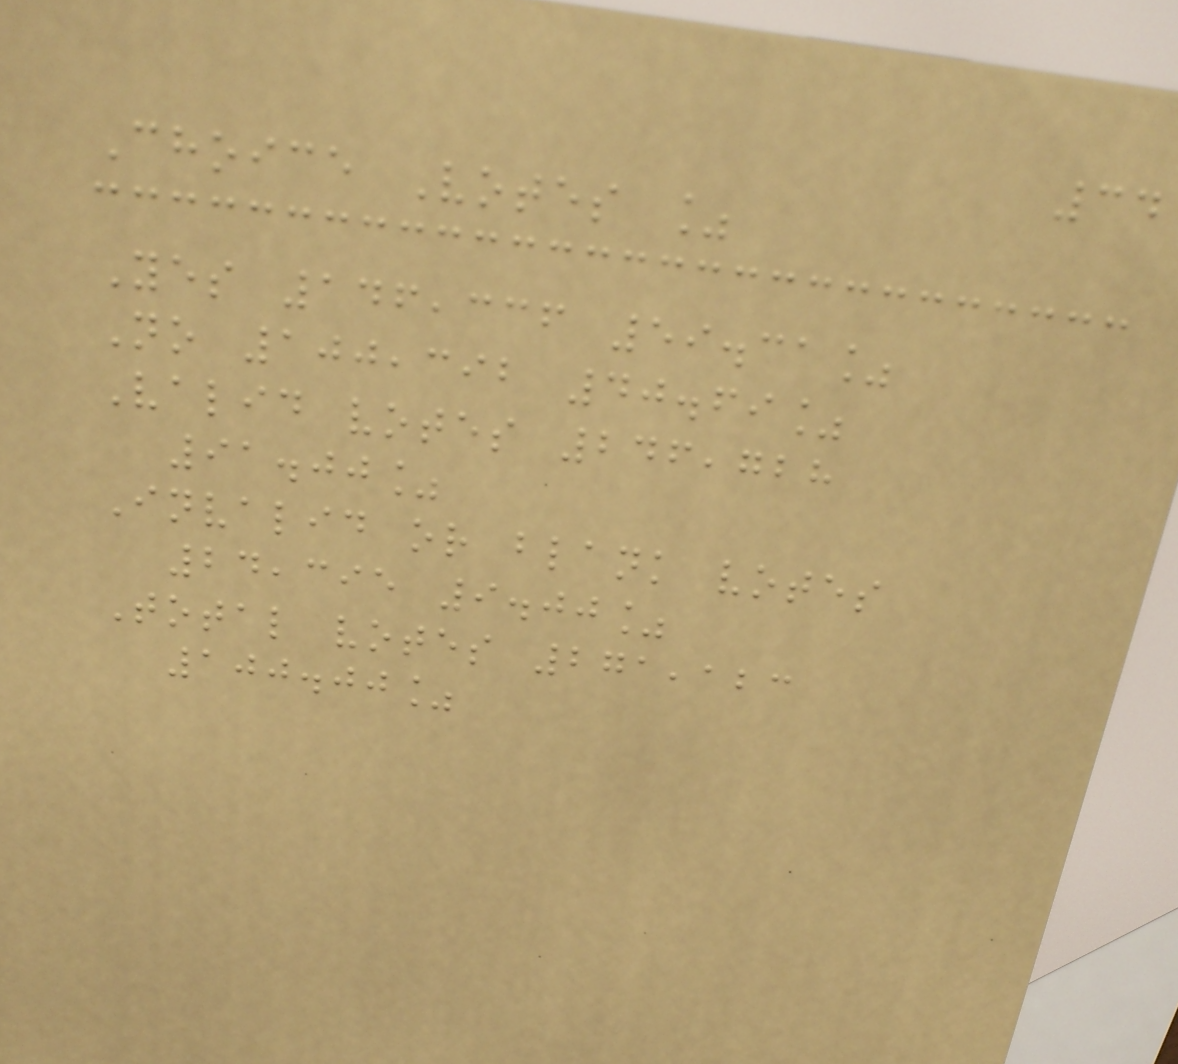34
Choice Votes %
Yes 146,336 59.31%
No 100,392 40.69%
Valid votes 246,728
91.00%
Invalid or blank votes
24,395 9.00%
Total votes 271,123
100.00%
